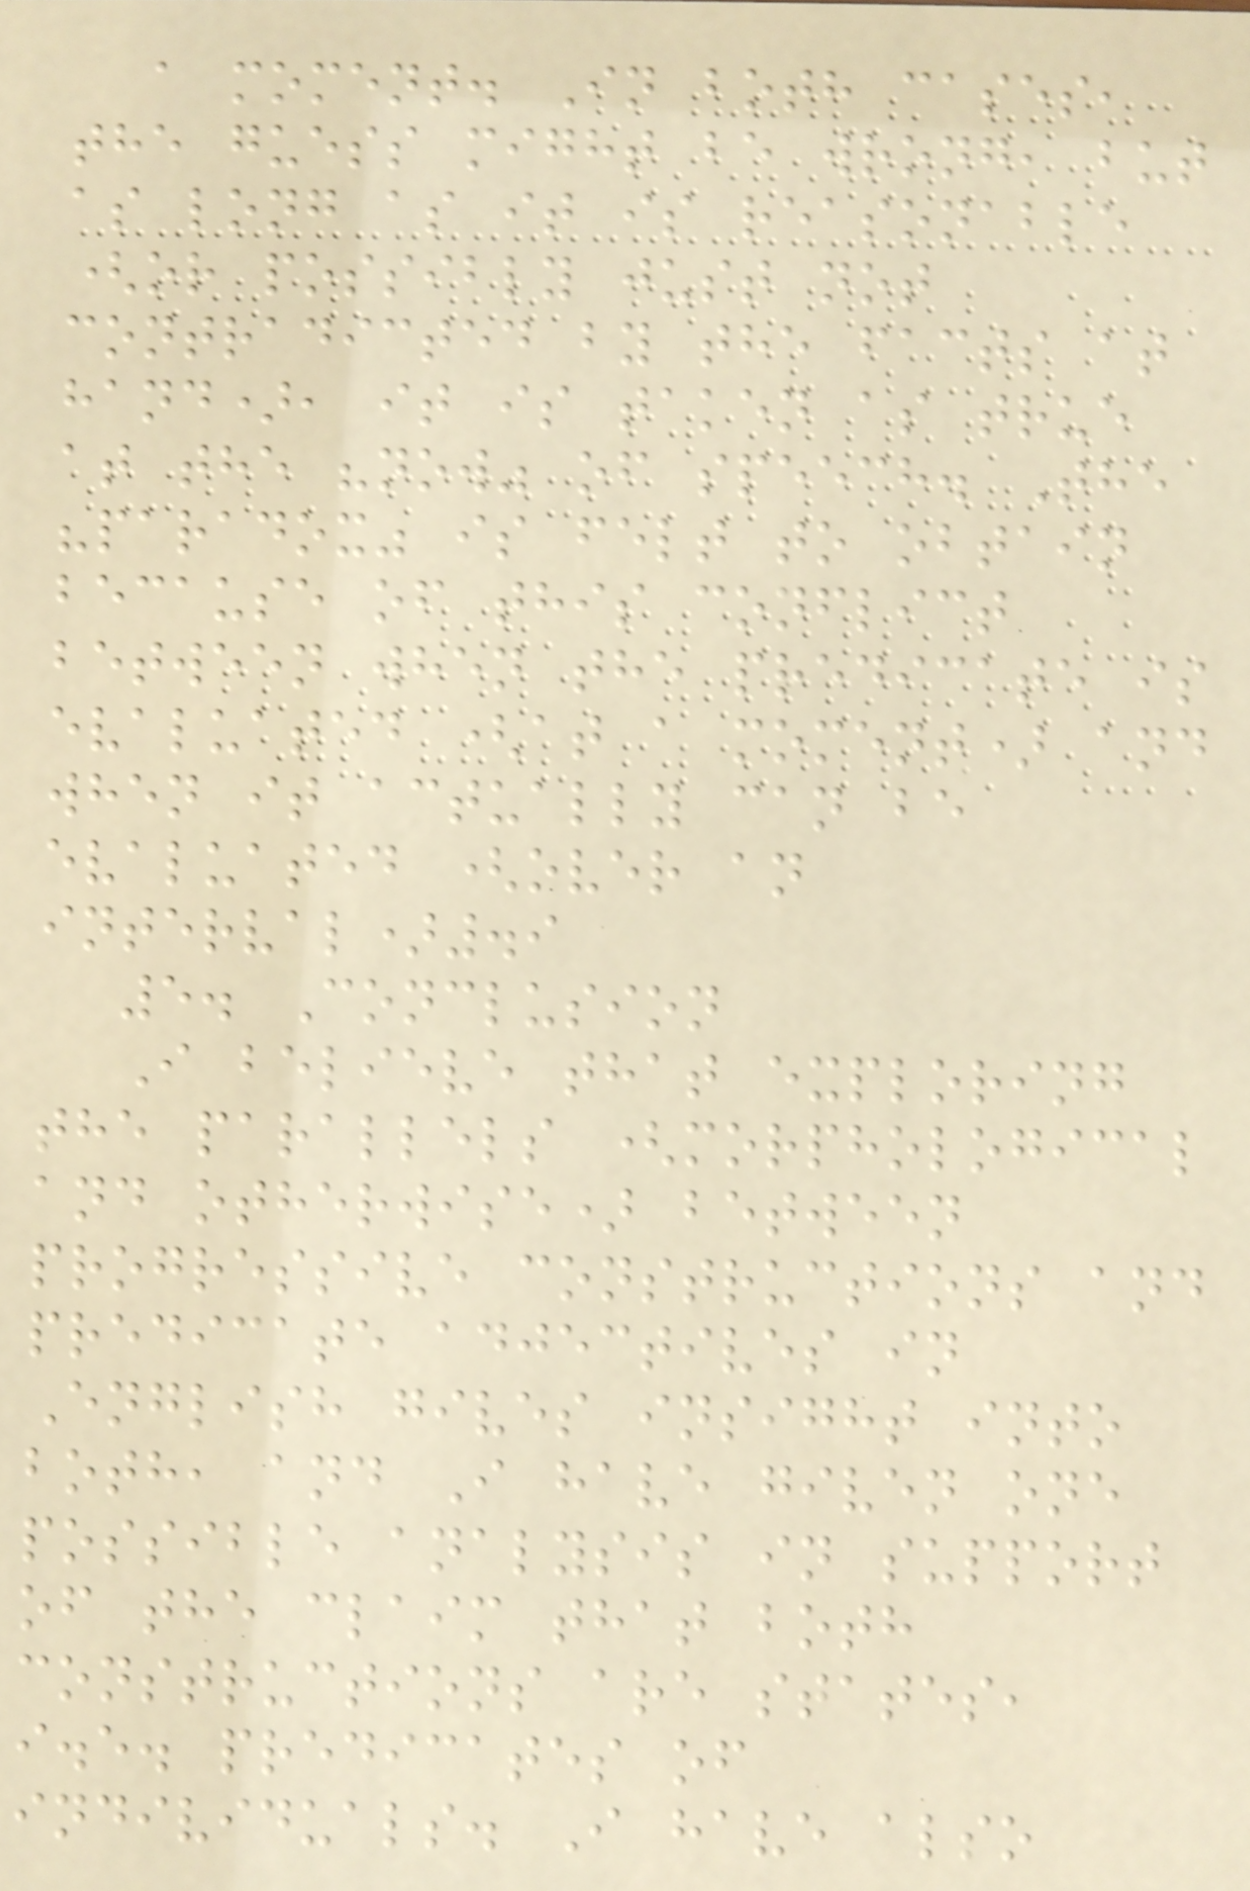a moment. In both cases,
the guess might be wrong, but
as long as it is reasonable
(or possibly just not
contradicted by the facts at
hand), it is taken as true
at the "now" of speech. The
"paradox" is felt to obtain
because of this conflict
between when the predicate is
evaluated (at a moment) and
when it actually can be
evaluated (over an
interval).9
5. Conclusion
I believe that exploring
the parallels (morphological
and otherwise) between
progressive constructions and
predicate adjectives in
English gives insight into
both, and I have given one
possible analysis in support
of the claim that both
constructions are states,
i.e. predicates of
individuals. I have also
